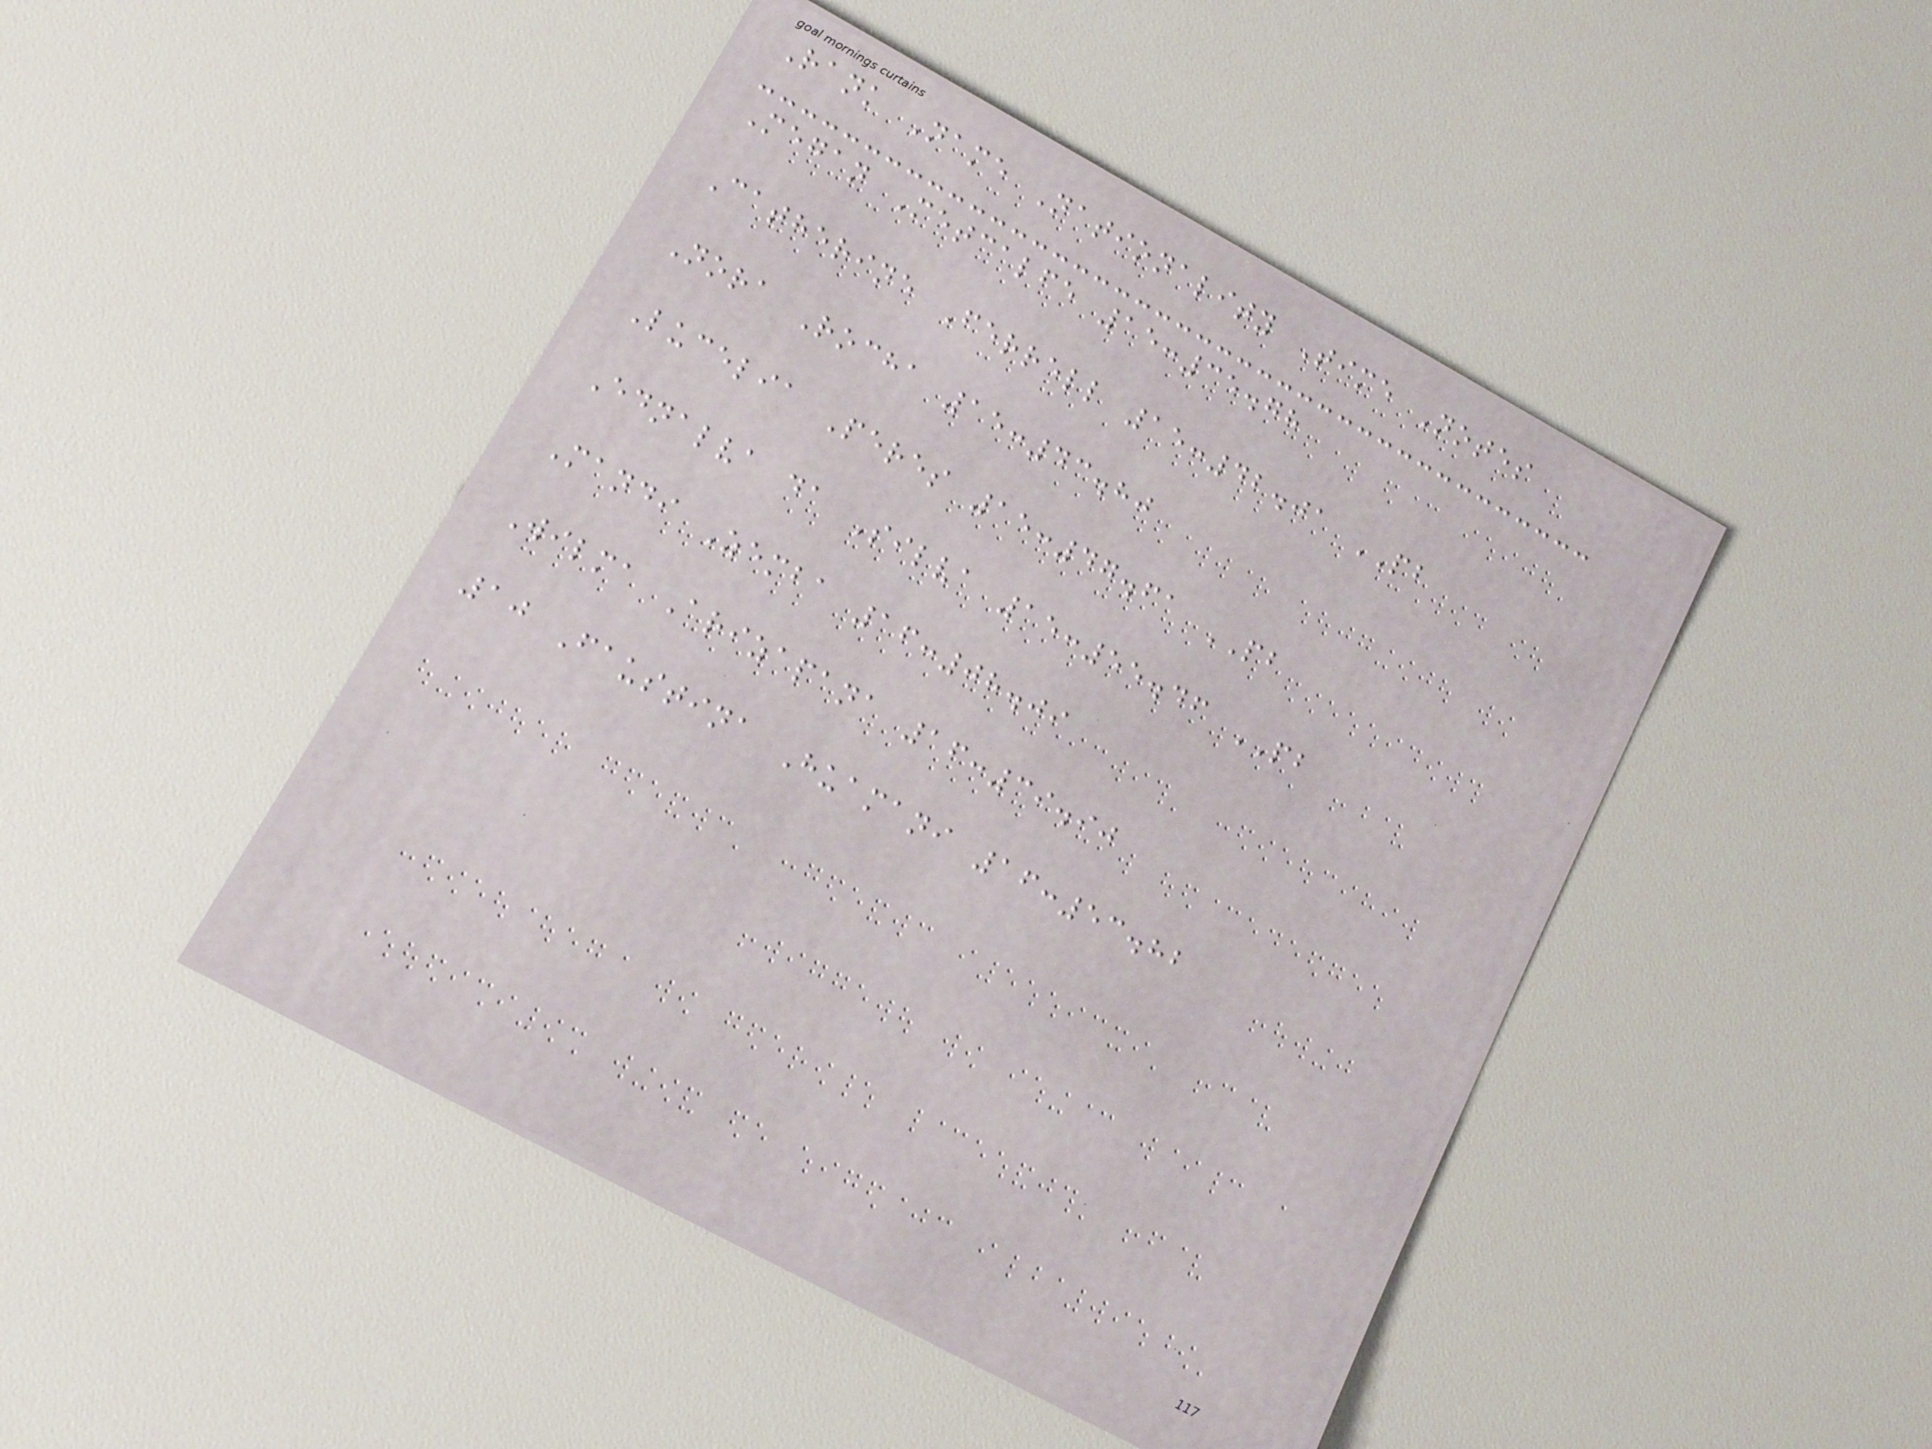Rank Name Nationality Time Notes
Megan Metcalfe 15:35.78
Catherine Ferrell 15:42.01 PB
Nora Rocha 15:43.80
Lucelia Peres 15:47.61 PB
Ednalva da Silva 15:55.46 PB
Mandi Zemba 16:08.09
Wilma Arizapana 16:39.90
10 Faustina Huamani 16:53.82
